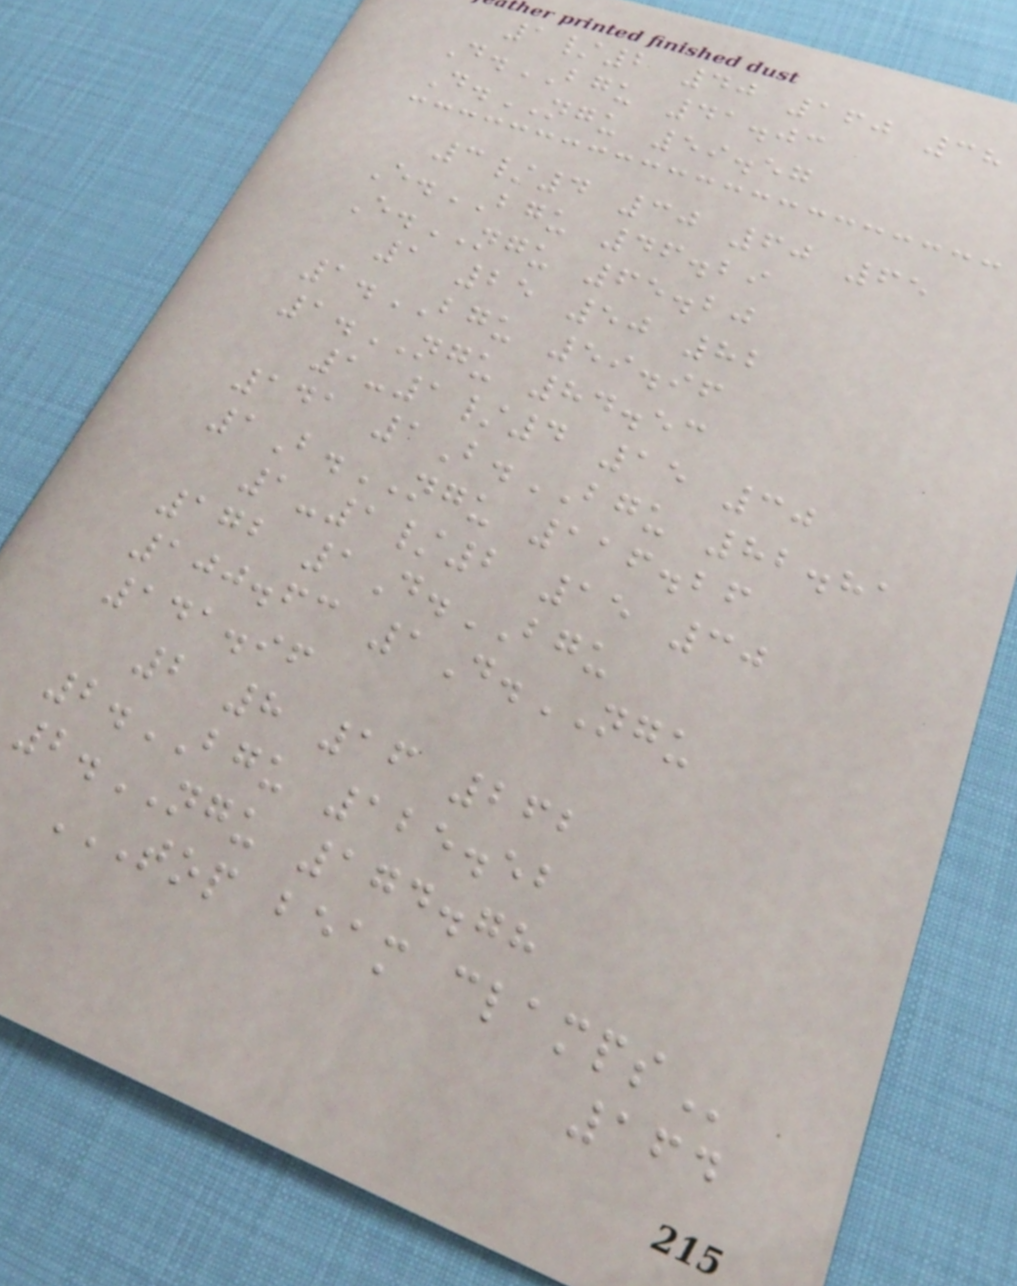1/2 40 160 38
D.BGU 41.03
D.NGU 59.57
3/4 30 60 65
E.BGU 46.29
E.NGU 65.20
1 25 50 82
1.BGU 59.96
1.NGU 84.53
1-1/4 15 30
141 1B.BGU 82.81
1B.NGU 116.26
1-1/2 15 30
172 1D.BGU
100.63 1D.NGU
141.96
2 8 16 262
2.BGU 125.52
2.NGU 174.78
TOP BEAM CLAMPS
164
